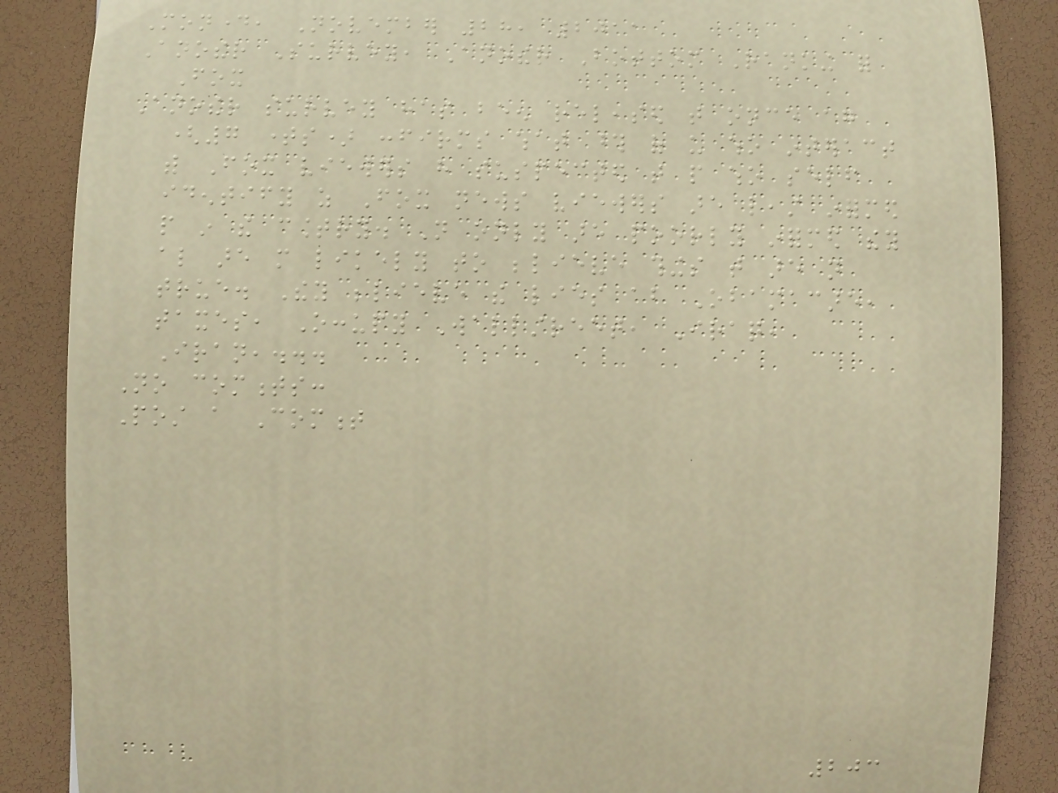Monday, November 28, 2011
Another Survey, Another Bottom Ranking for
Fox
Another survey has been released that once again
(7 times) confirms what those of us who interact
with Fox viewers have suspected that people who self
identify as Fox news viewers are least informed
people in the country. Not only are poorly informed they
also are more likely to believe things that are not
true. They believe the lies about Obamacare,
taxes, Occupy Wallstreet, Iraq,
Iran,...
No comments:
Post a Comment
203
